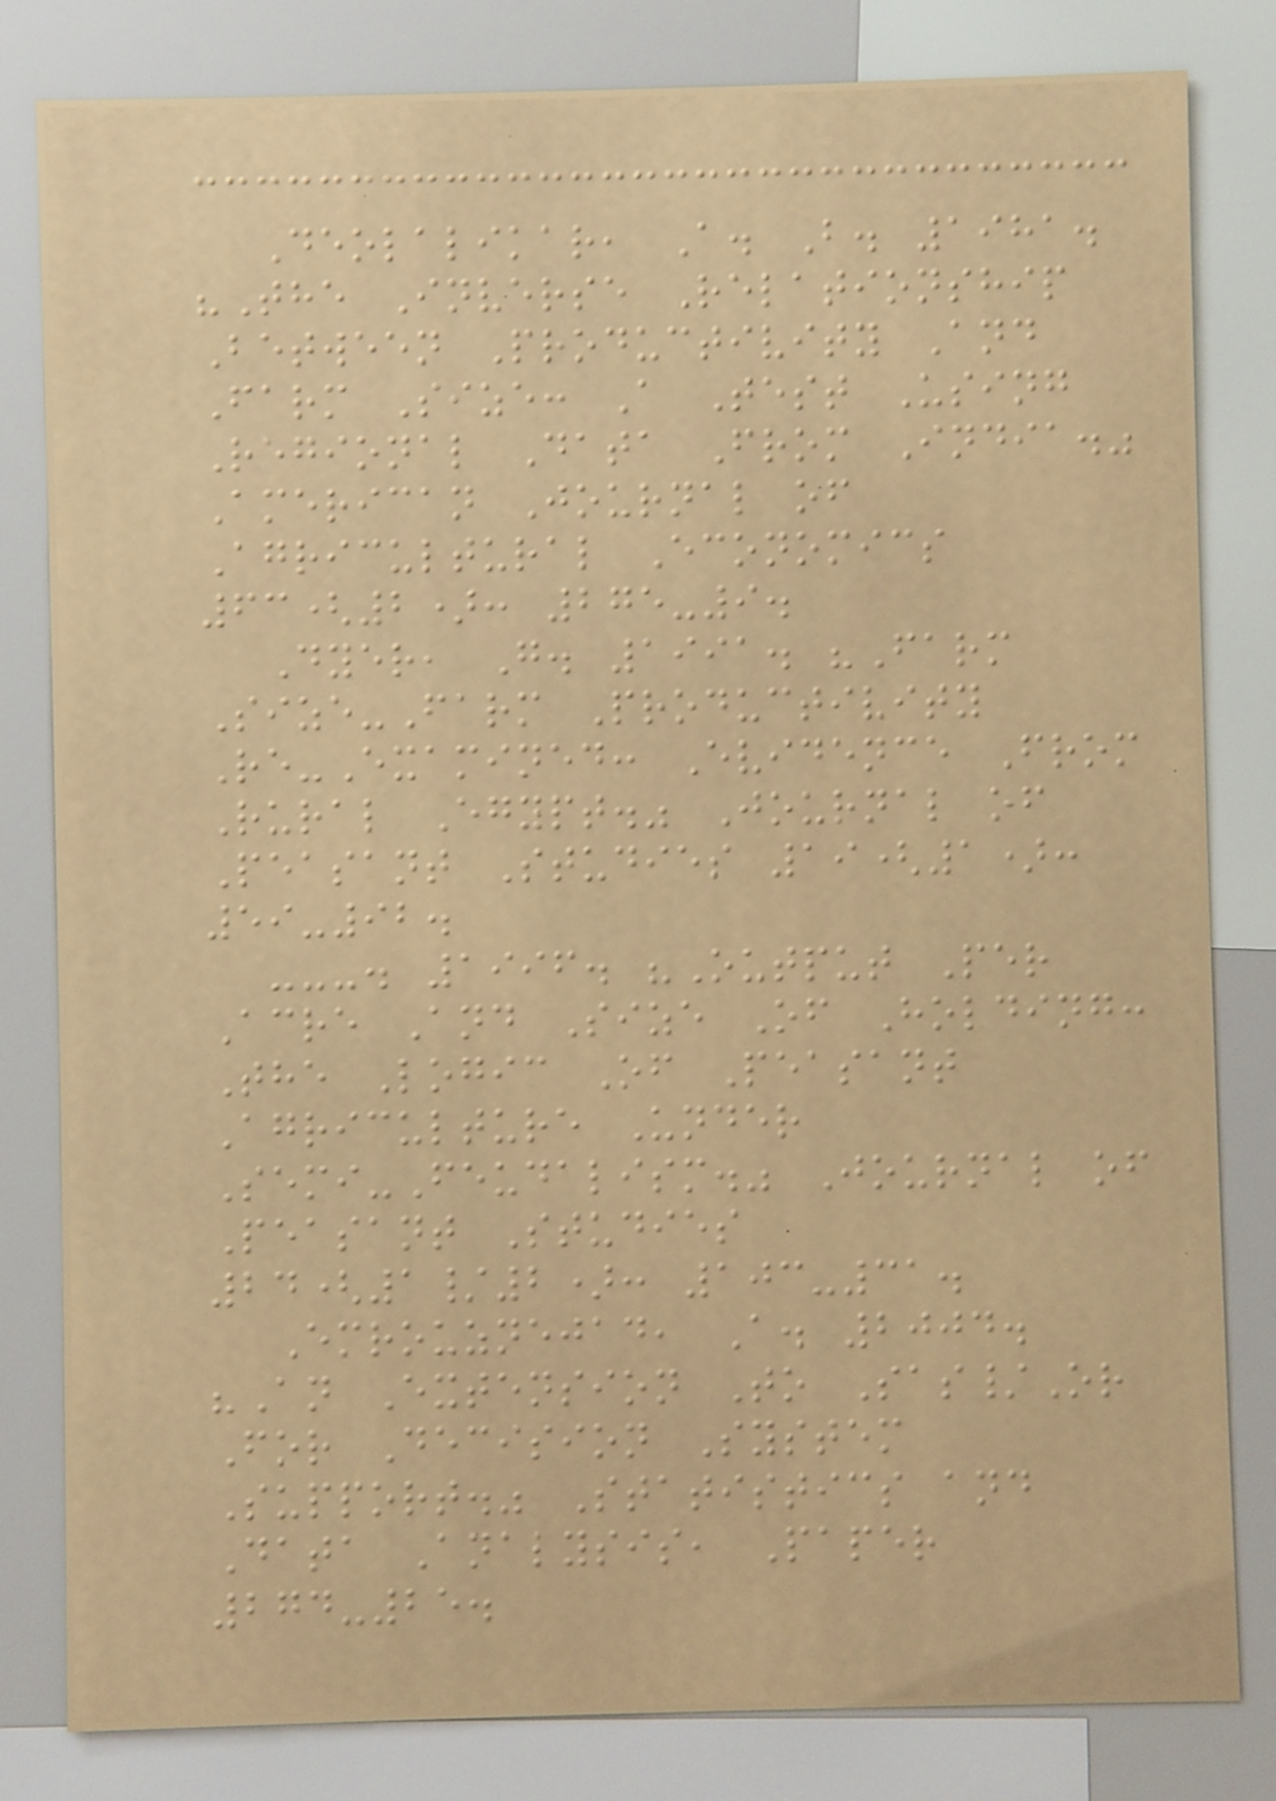Deolalikar, A. B. 1981.
"The Inverse Relationship
Between Productivity And
Farm Size: A Test Using
Regional Data From India."
American Journal of
Agricultural Economics
63(2): 275-9.
Dyer, G. 1991. "Farm
Size-Farm Productivity
Re-Examined: Evidence From
Rural Egypt." Journal of
Peasant Studies 19(1):
59-92.
---. 1996. "Output Per
Acre And Size Of Holding:
The Logic Of Peasant
Agriculture Under
Semi-Feudalism." Journal of
Peasant Studies
24(1/2): 103-31.
Emrouznejad, A. 2004.
"An Extension To Sas/Or
For Decision System
Support." Statistics and
Data Analysis, Paper
274-25.
